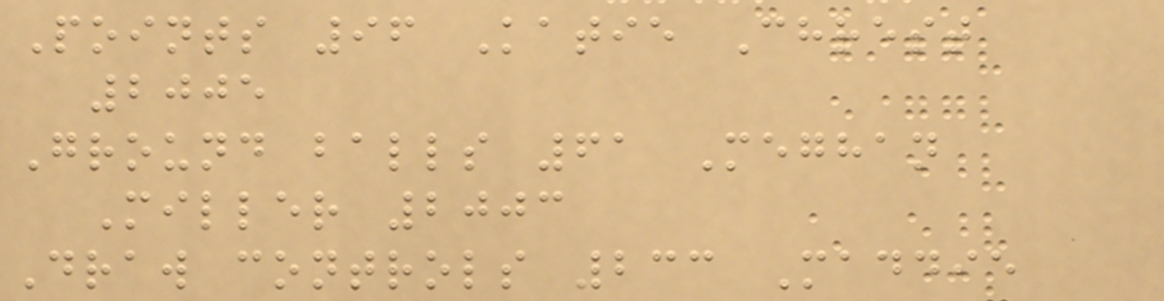Points 96 Katie Chrest
2005
Ground balls 61 Meghan
Miller 2003
Draw controls 233 Maddie
